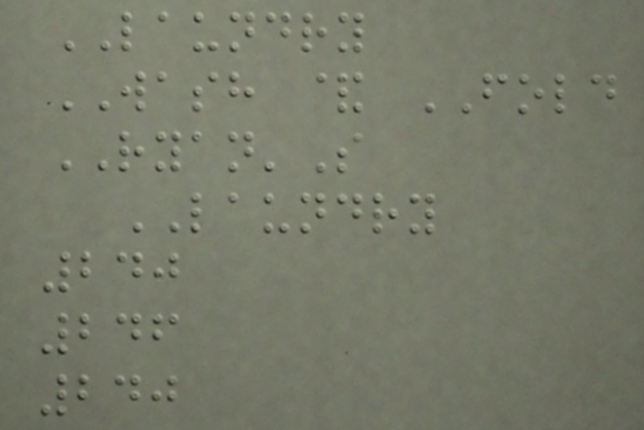LAUNDRY
WASH & FOLD
RYAN'S
LAUNDRY
240
246
240
